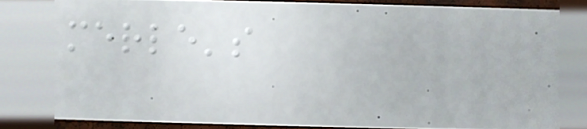merle's
